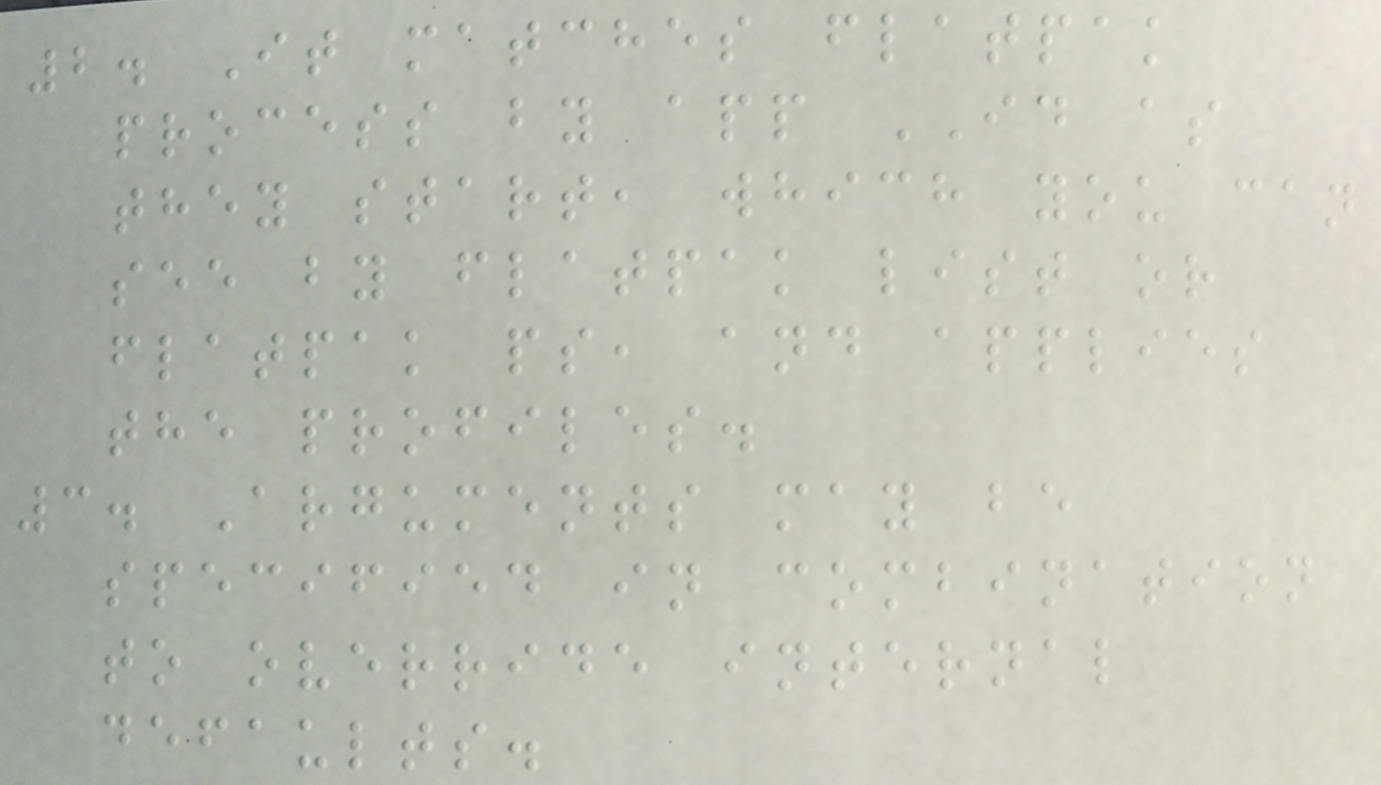2. It matches flatpak
process by app ID as
they start, which you can
see by flatpak list or
flatpak ps, and applies
the profiles.
3. Arguments may be
specified in combination
to override internal
defaults.
